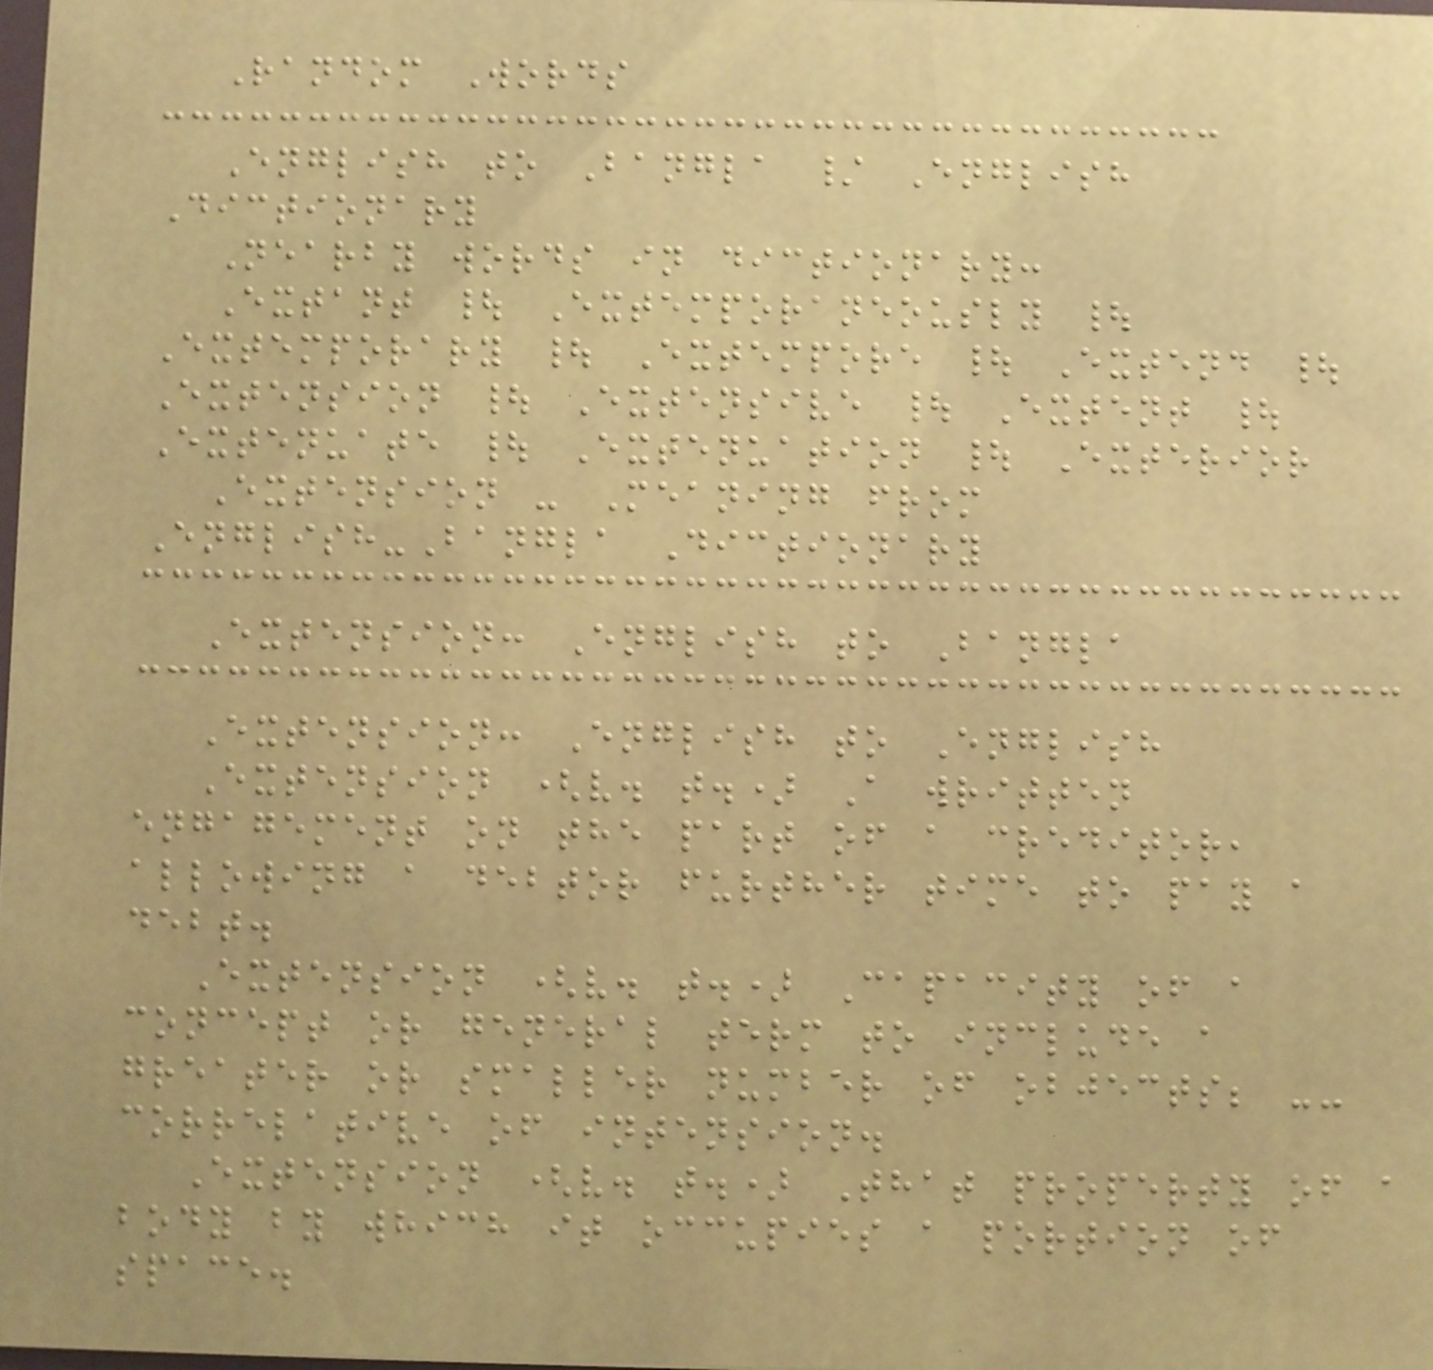Random Words
English to Bangla / English
Dictionary
Nearby words in dictionary:
Extant | Extemporaneously |
Extemporary | Extempore | Extend |
Extension | Extensive | Extent |
Extenuate | Extenuation | Exterior
Extension - Meaning from
English-Bangla Dictionary
Extension: English to Bangla
Extension: English to English
Extension (v. t.) A written
engagement on the part of a creditor,
allowing a debtor further time to pay a
debt.
Extension (v. t.) Capacity of a
concept or general term to include a
greater or smaller number of objects; --
correlative of intension.
Extension (v. t.) That property of a
body by which it occupies a portion of
space.
